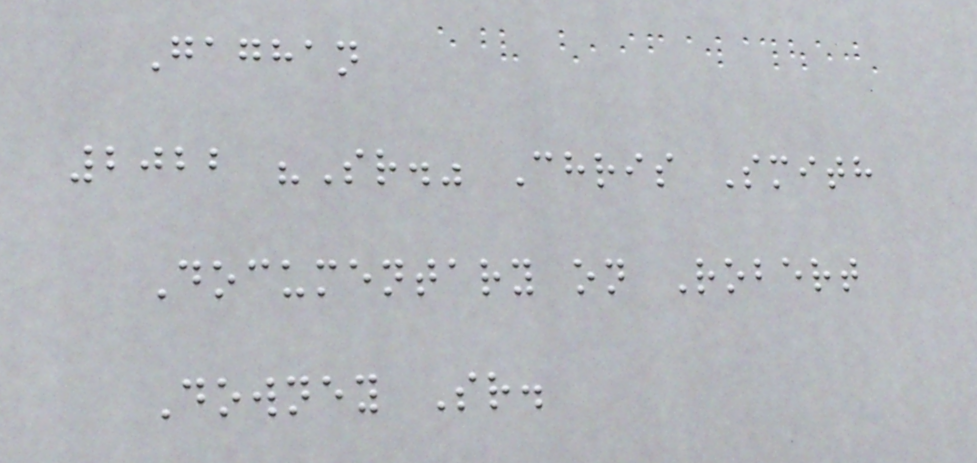Gaghan
2022 "Sr." Chris Smith
Documentary on Robert
Downey Sr.
